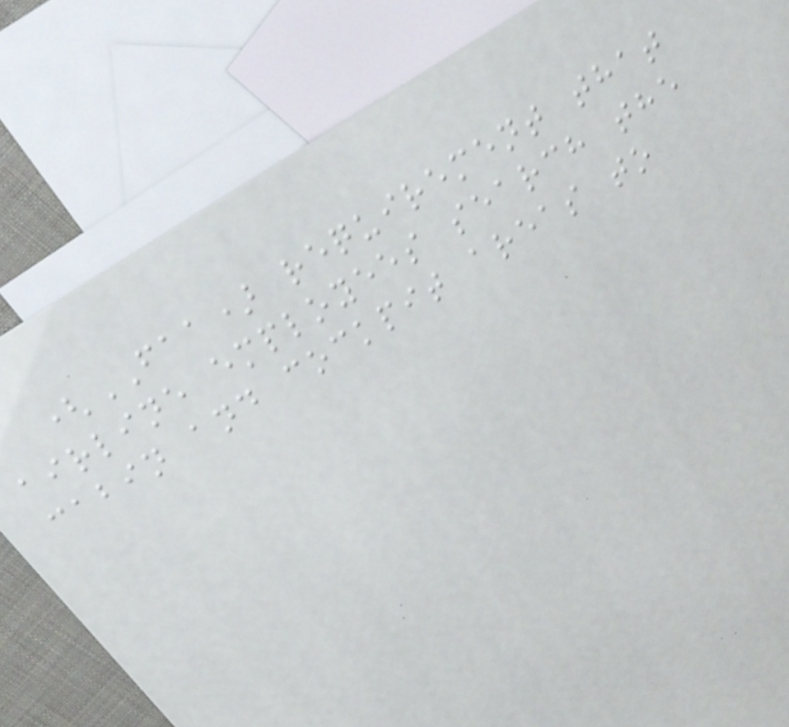(FAA) requirement that
airline employees search the
cabin and cockpit areas to
